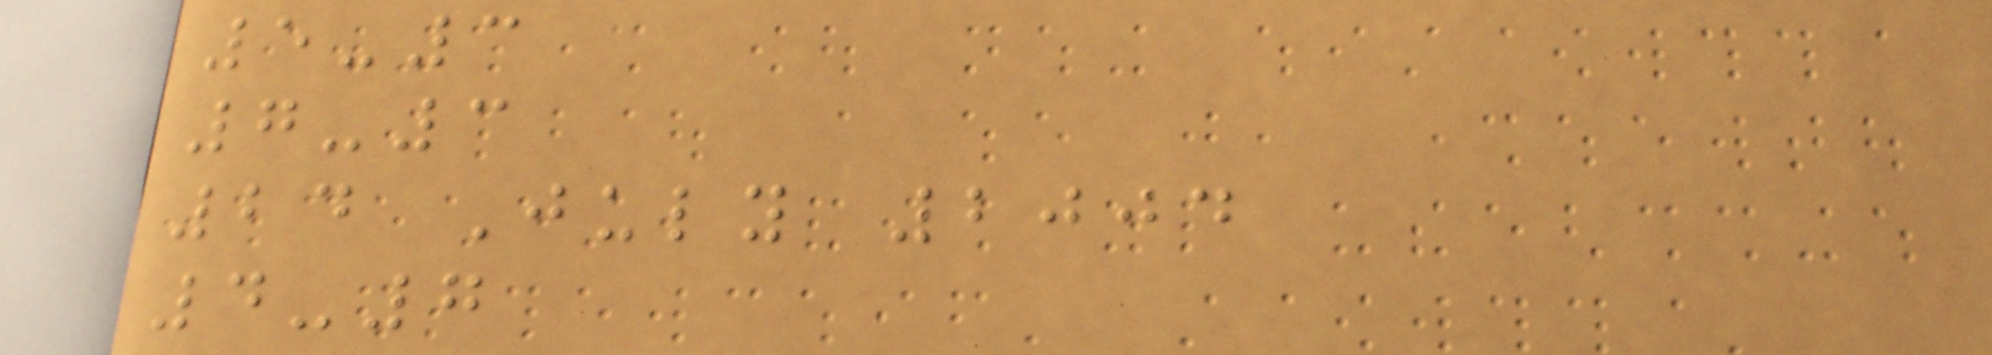5-3
7-3
24 July 2004
4-7
